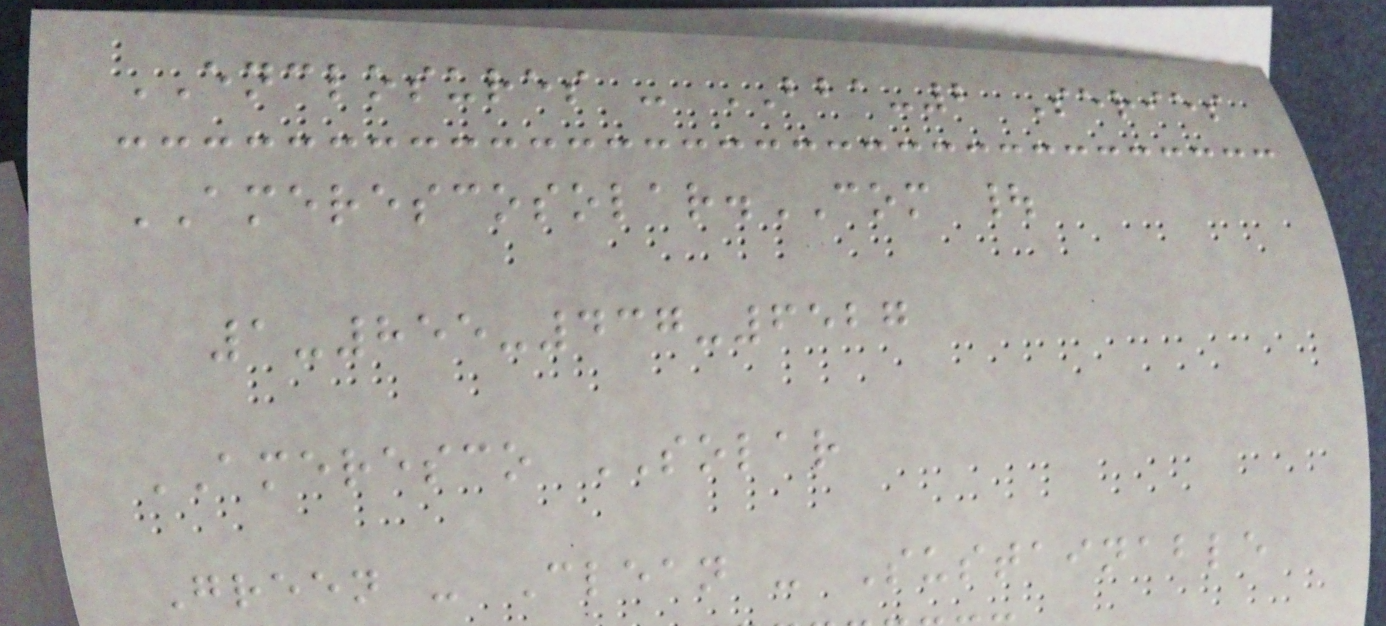ENCLOSURES - BBA-2 Series
AMERESCOSOLAR.COM |
1-855-437-6527
AMERESCO SOLAR
Green - Clean - Sustainable
